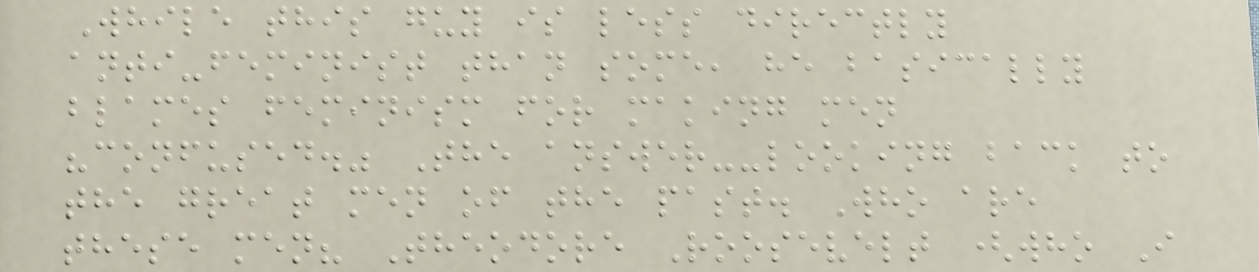While this guy is less directly
anti-feminist than some, he basically
blames feminism for making men
"confused." The answer--looking back to
the great men of the past. Who are
these men? Theodore Roosevelt (who I
